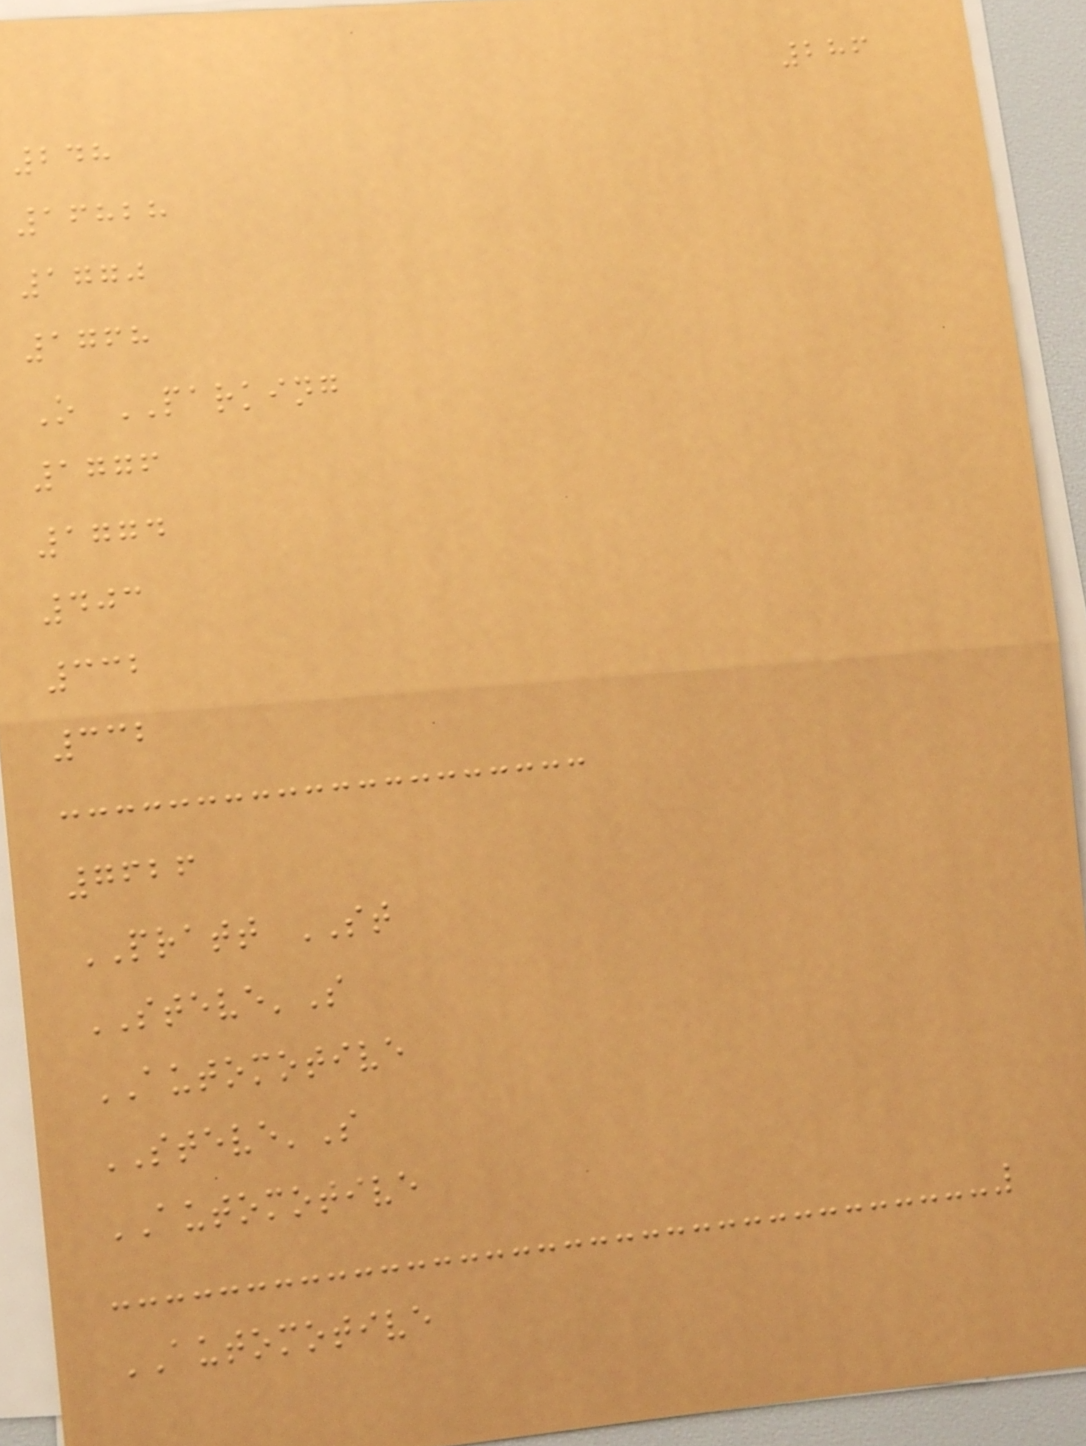286
248
16828
1770
1768
O PARKING
1776
1774
403
332
332
7626
PRATT ST
STEVE'S
AUTOMOTIVE
STEVE'S
AUTOMOTIVE
AUTOMOTIVE
